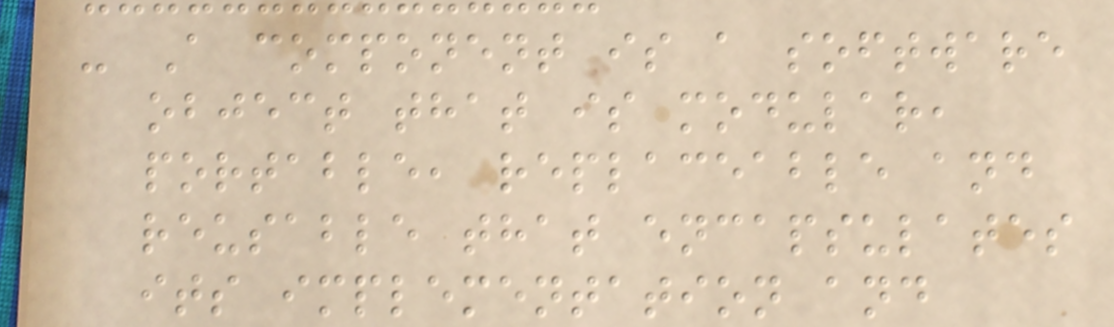- A component is a software
object that is modular,
portable, replaceable and
reusable that encapsulates
its implementation and
